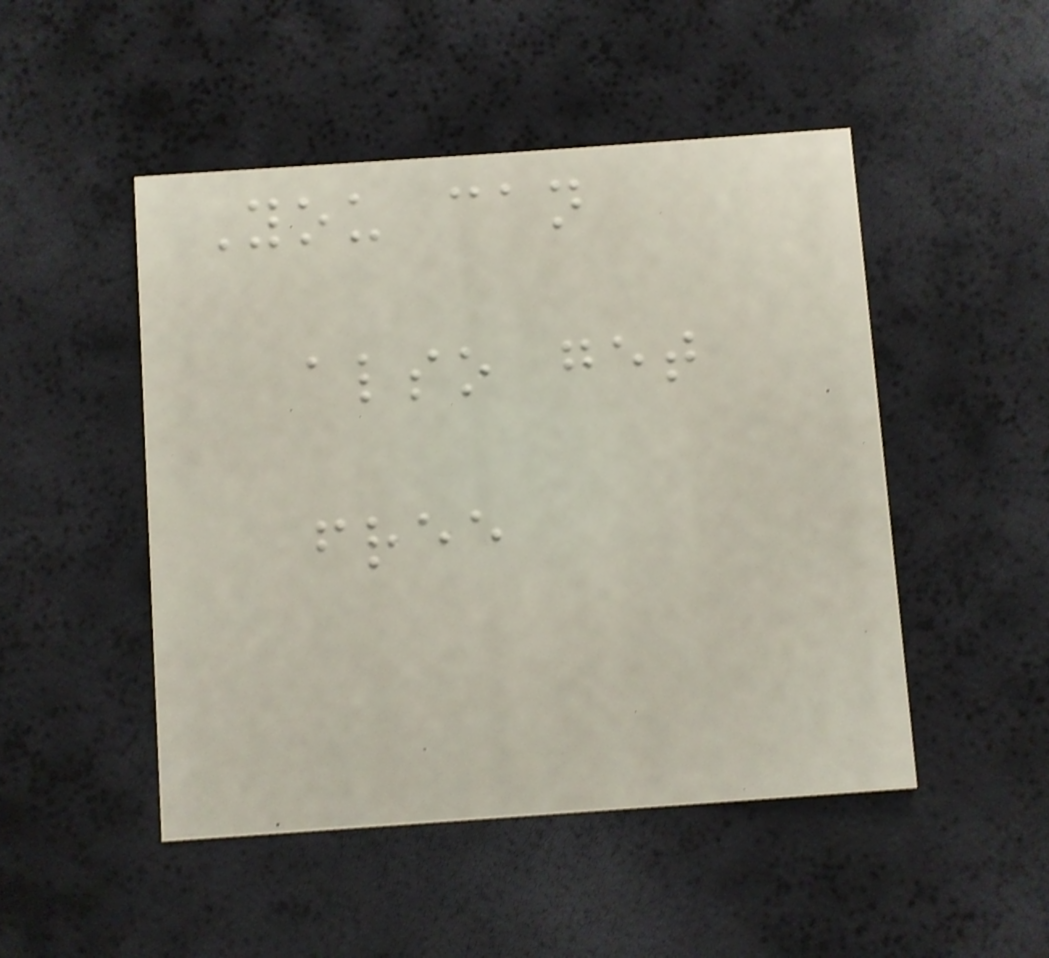You can
also get
free
